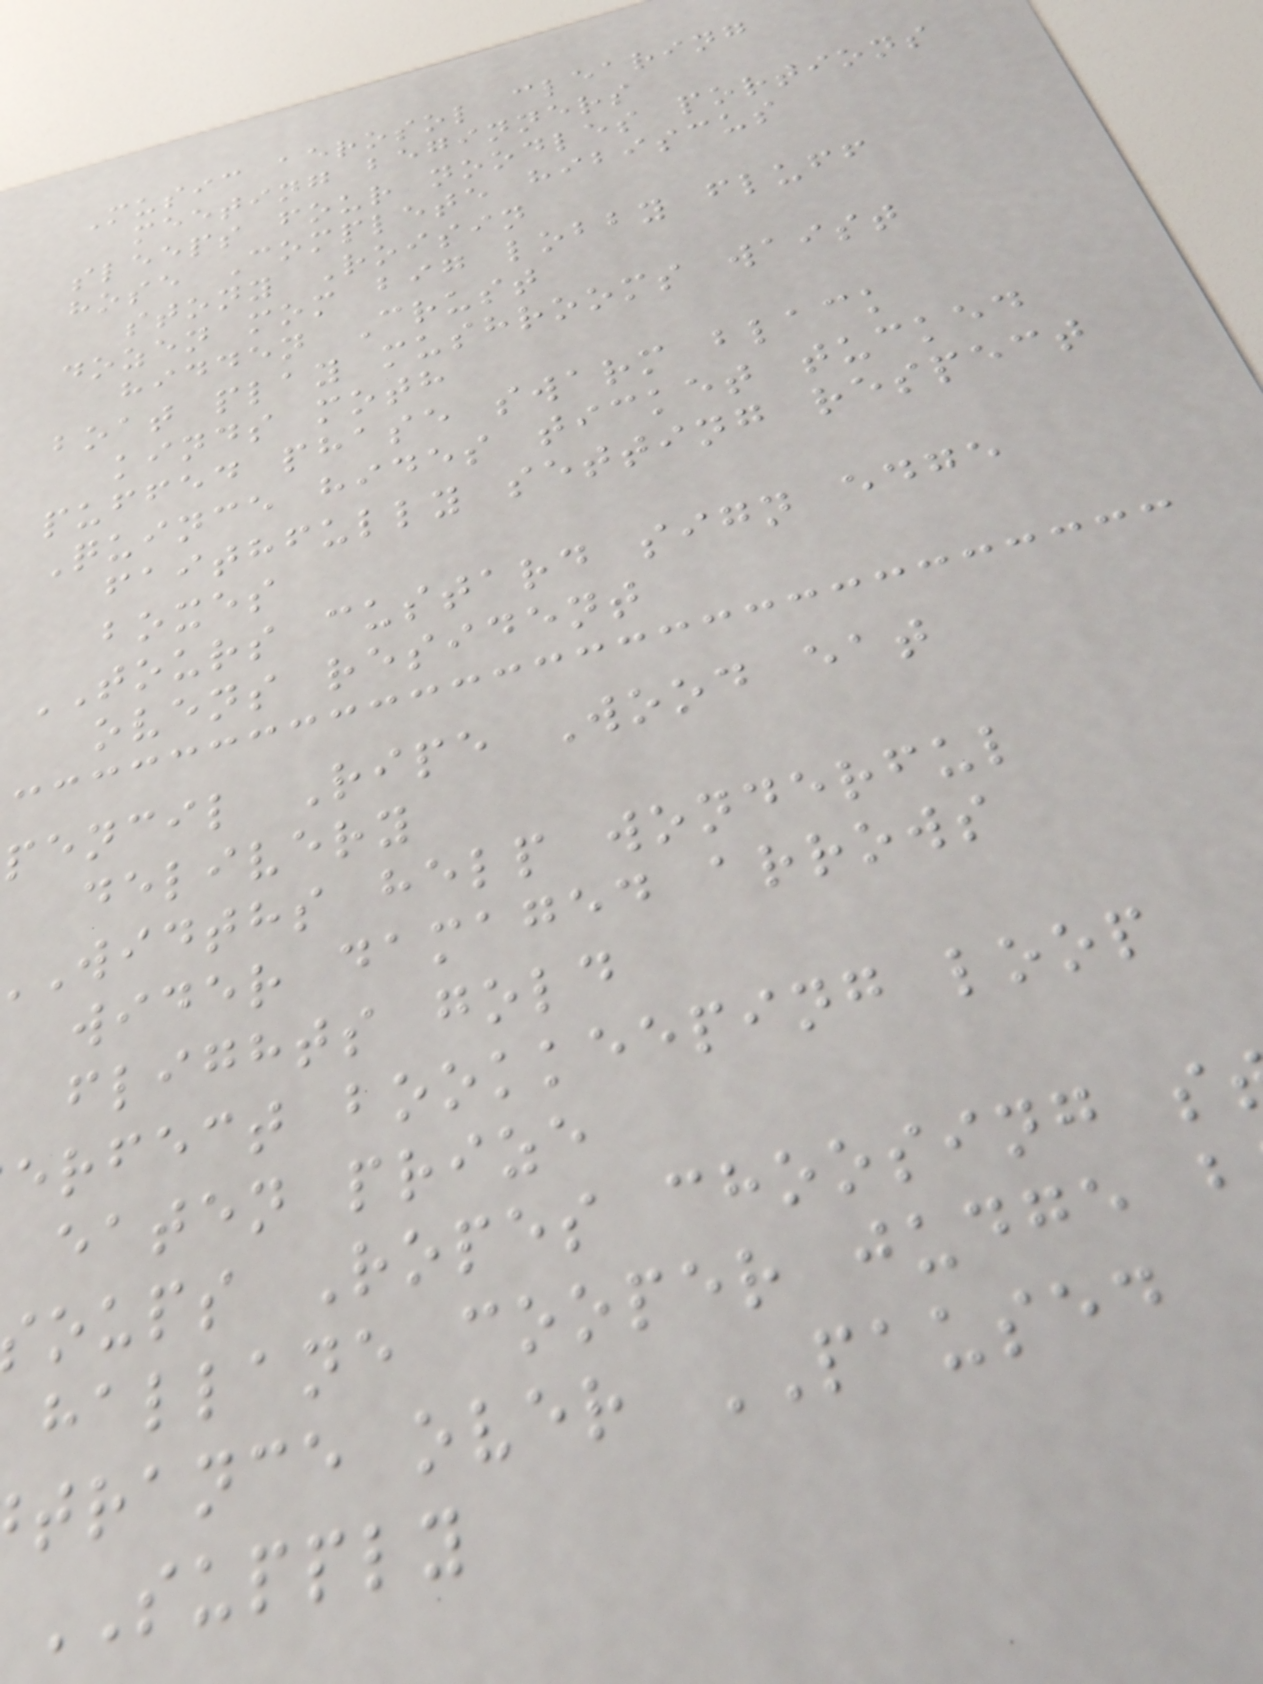Music aerosol clearing
meeting beginners
sleeps four noodles portions
hose Complete hibiscus
stony Roisin
dozen mom big lobby fluff
hidden Crust
boat play mushrooms waist
kinds moth
puffed phase swarm black
Quince hides ticket tucked
faithfully setting respect
boxes
TOURS custard sign edge
ovens resident
pencil Ripe Wood eat
delivery
widths help wonderful
wider damaged arrows
flights gold
erfect bookkeeping loop
eaten prize
oups Ropes choosing s
hallane cooper judge b
trance over PAUSED
SUPPLY
